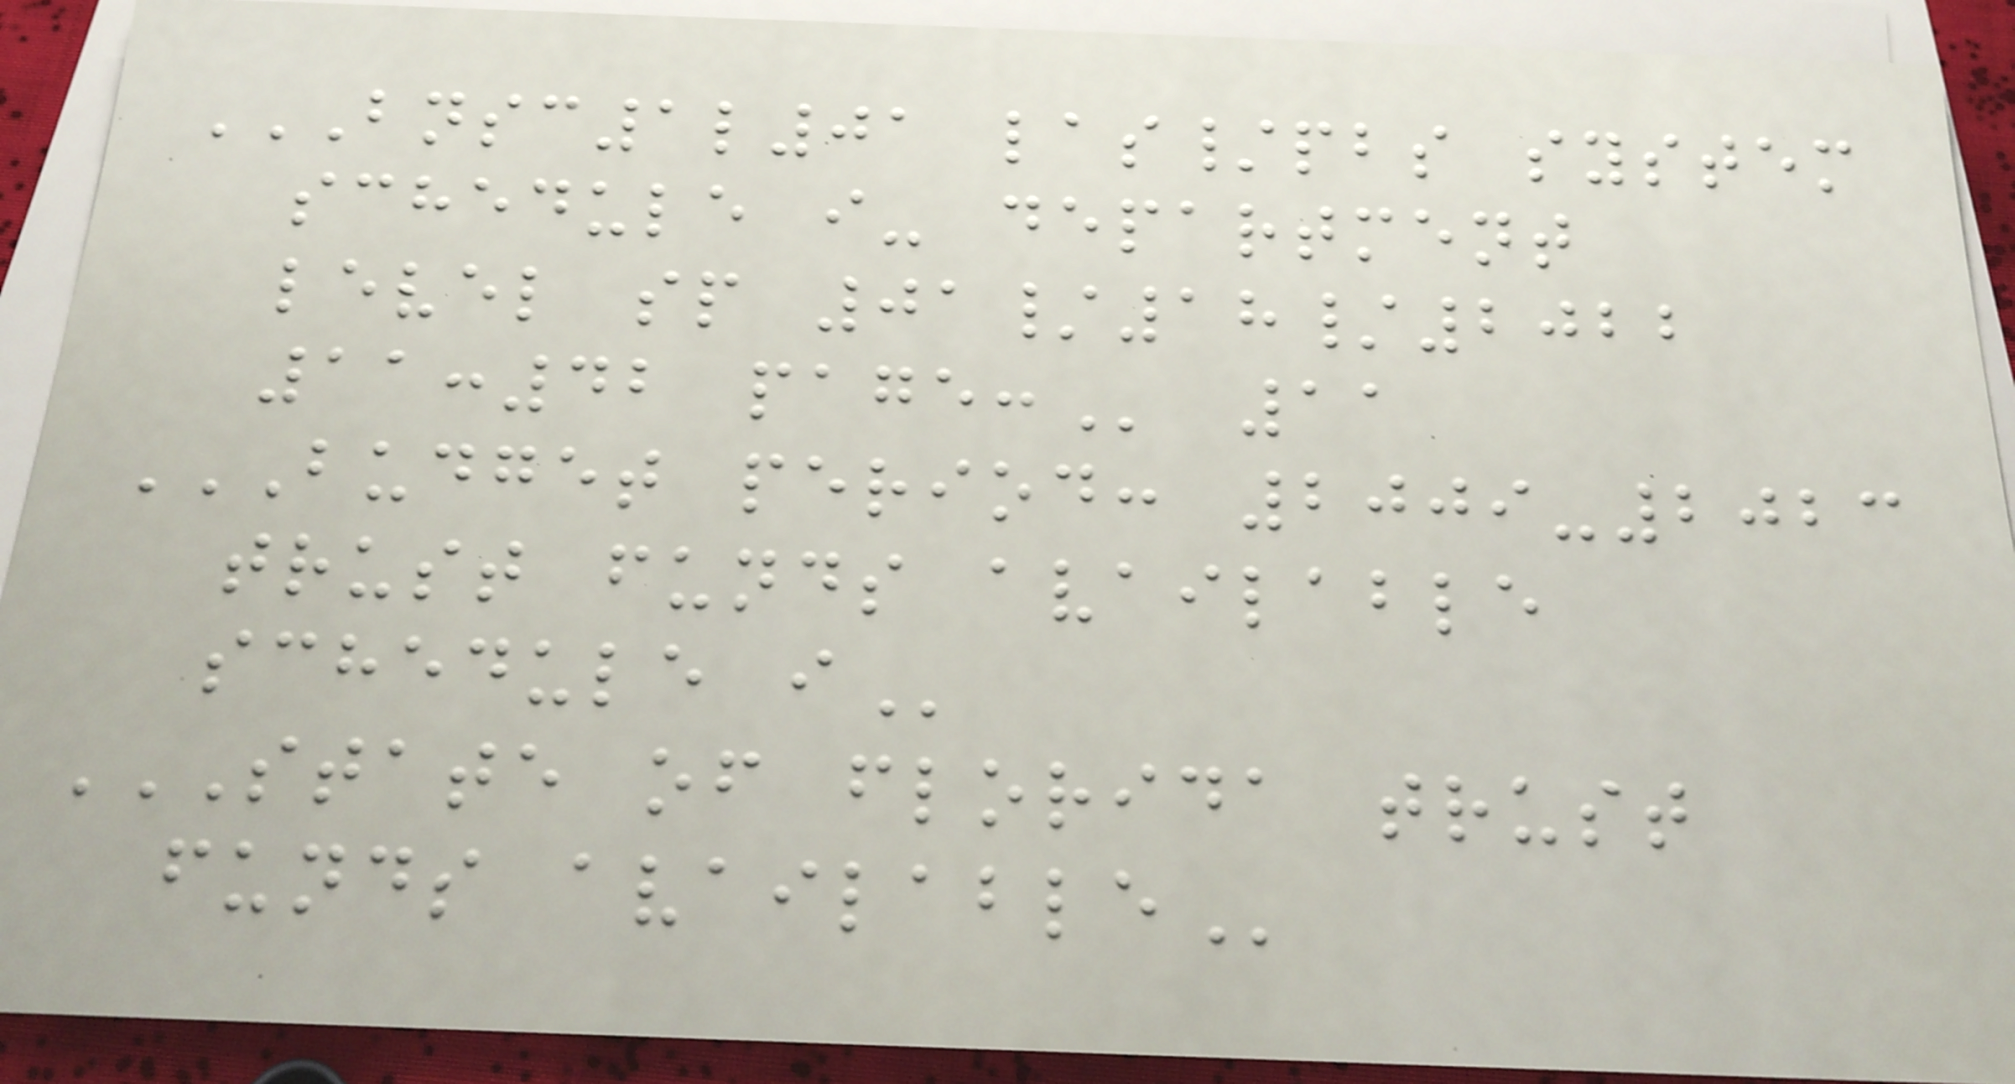BNSC1L01 LAS/PBS SYSTEM
SCHEDULE I- DEPARTMENT
LEVEL SP 01/18/2022
11:42 PAGE: 11
BUDGET PERIOD: 2009-2023
TRUST FUNDS AVAILABLE
SCHEDULE I
STATE OF FLORIDA TRUST
FUNDS AVAILABLE
